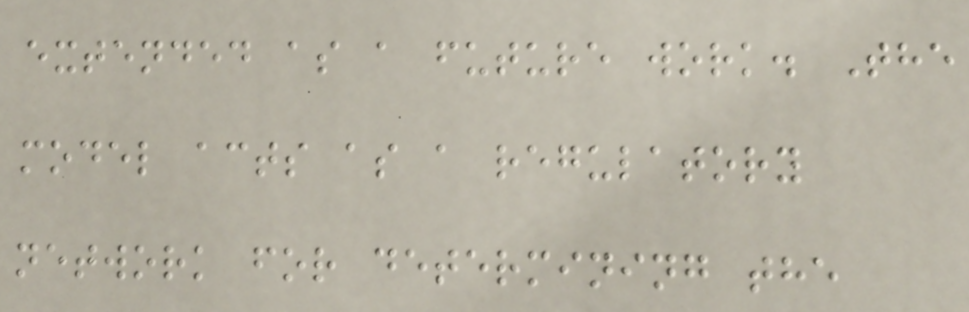extended as a future work. The
model acts as a regulatory
network for determining the
